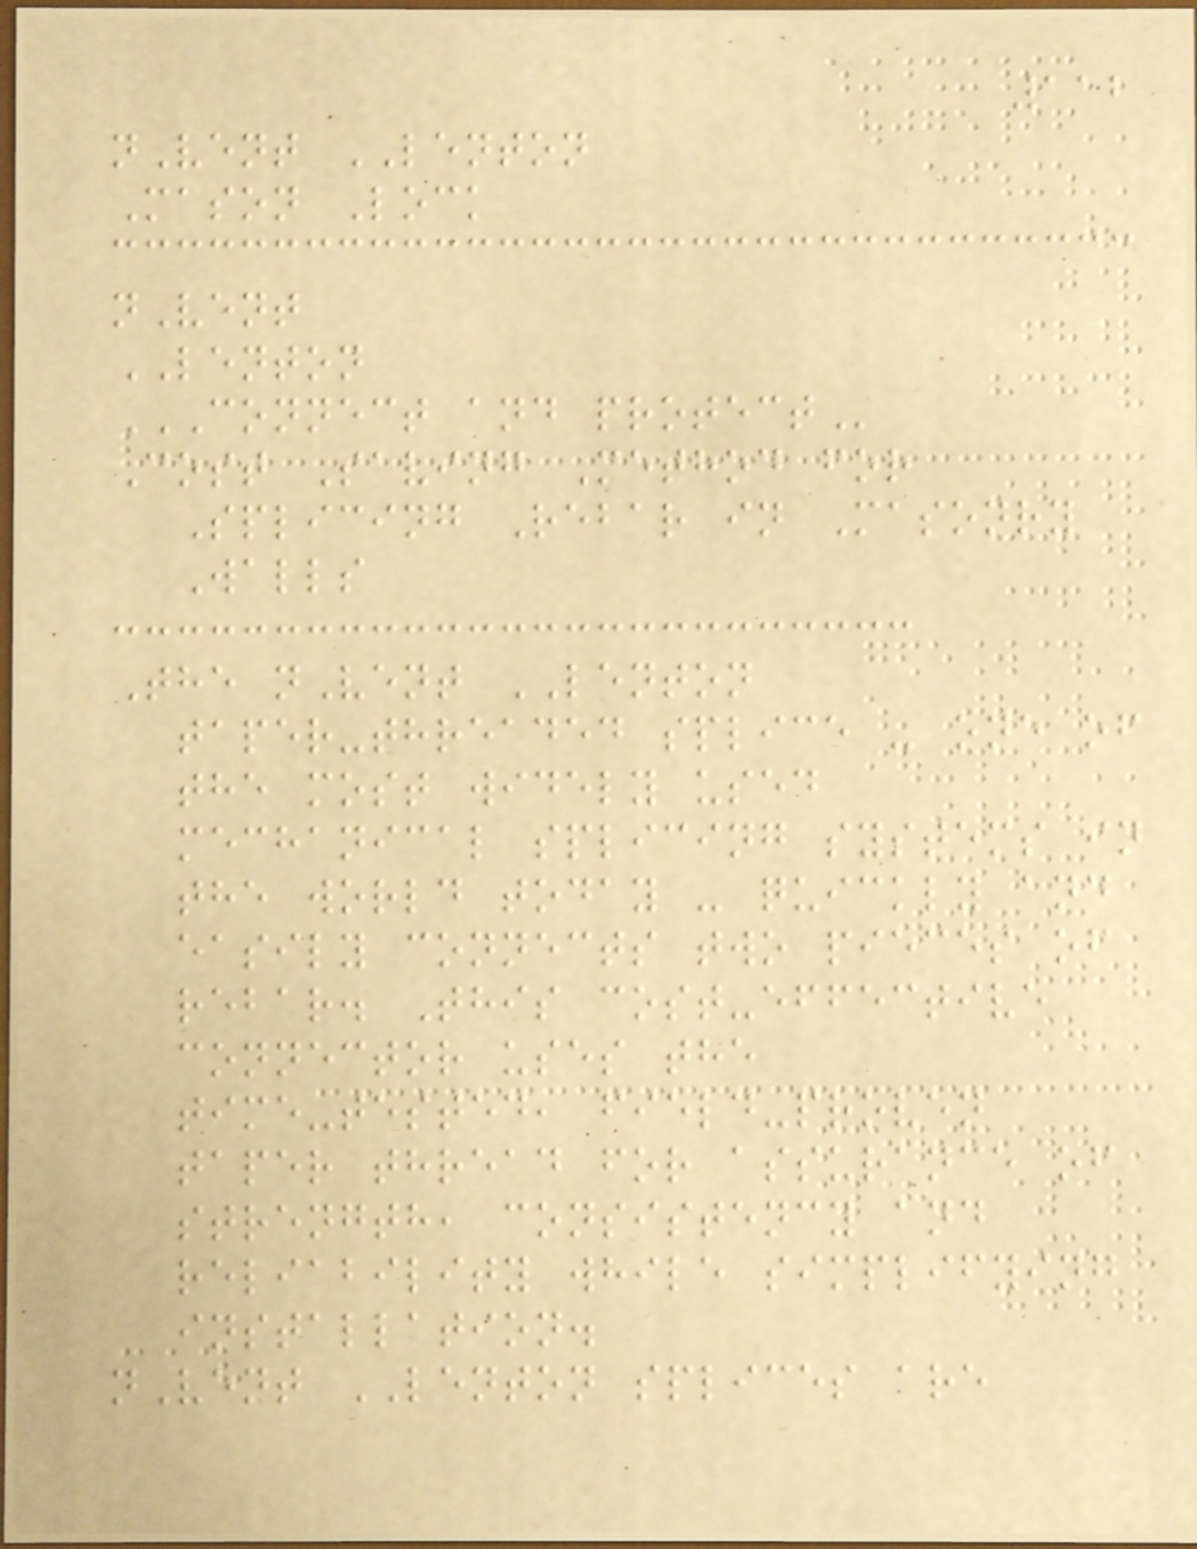112
nVent LENTON
Mason Lock
nVent
LENTON
CONNECT AND PROTECT
Cost Saving Method for
Splicing Rebar in Masonry
Walls
The nVent LENTON
taper-threaded splice - one of
the most widely used
mechanical splicing systems in
the world today - quickly and
easily connects two pieces of
rebar. This cost-effective
connector uses the
time-tested, field-proven
taper thread for assurance of
strength, consistency and
reliability while simplifying
installation.
nVent LENTON splices are
